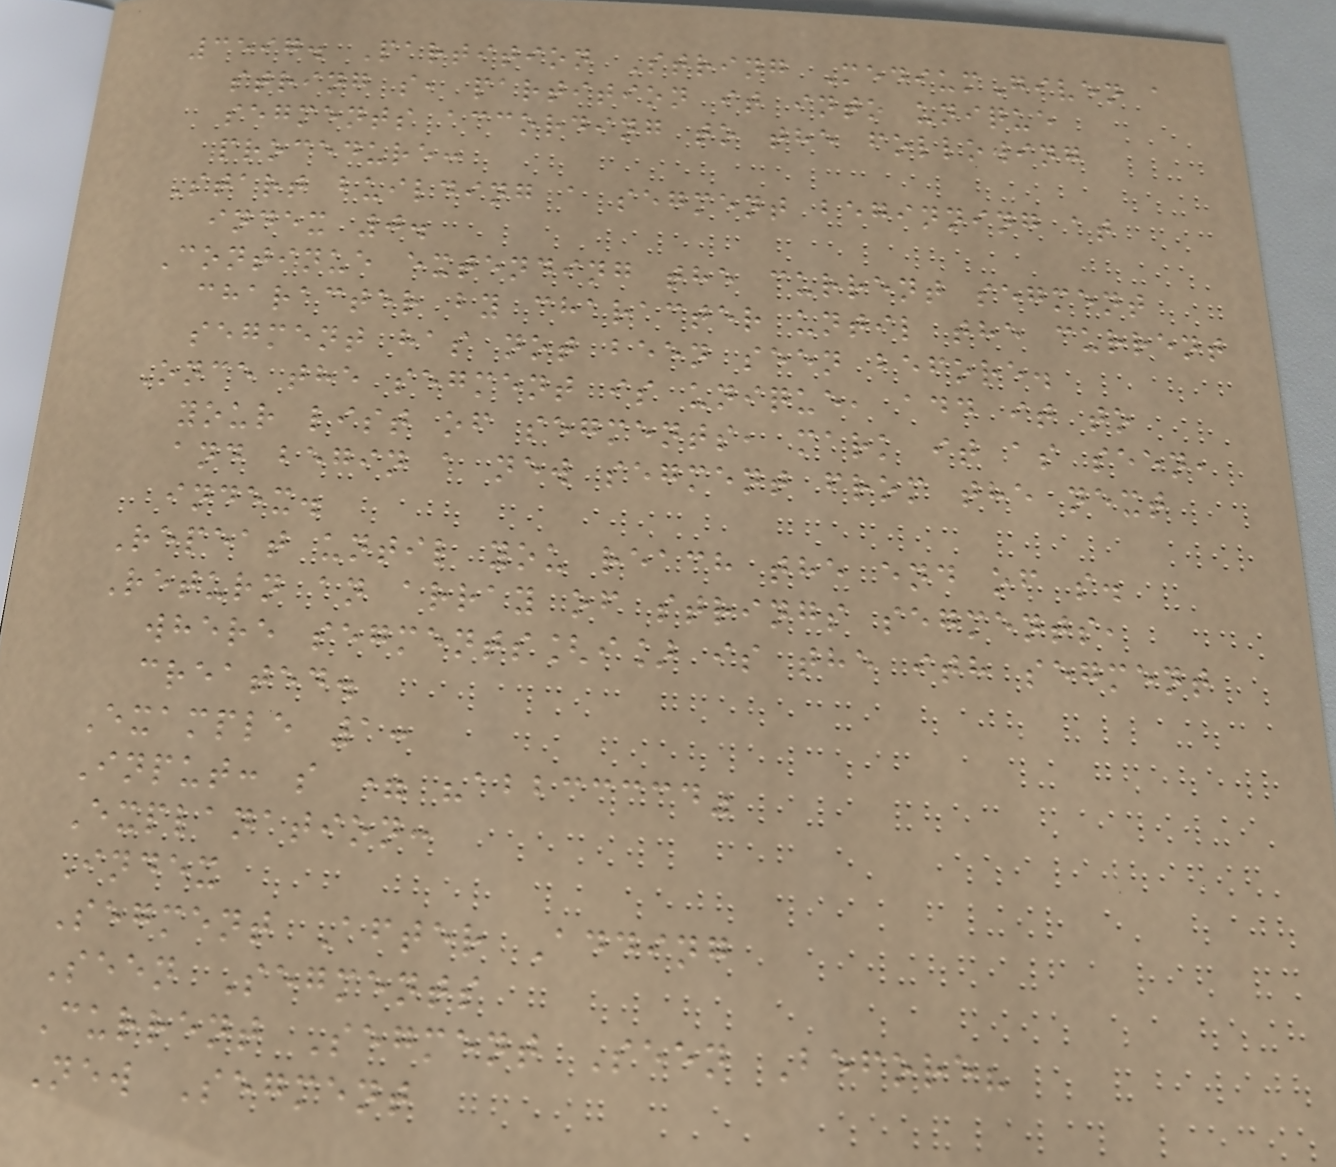3597. Partition String MediumGiven a
string s, partition it into unique
segments according to the following
procedure:
Start building a segment beginning at
index 0.
Continue extending the current segment
character by character until the current
segment has not been seen before.
Once the segment is unique, add it to
your list of segments, mark it as seen,
and begin a new segment from the next
index.
Repeat until you reach the end of s.
Return an array of strings segments,
where segments[i] is the ith segment
created.
Example 1:
Input: s = "abbccccd"
Explanation:
Index
Segment After Adding
Seen Segments
Current Segment Seen Before?
New Segment
